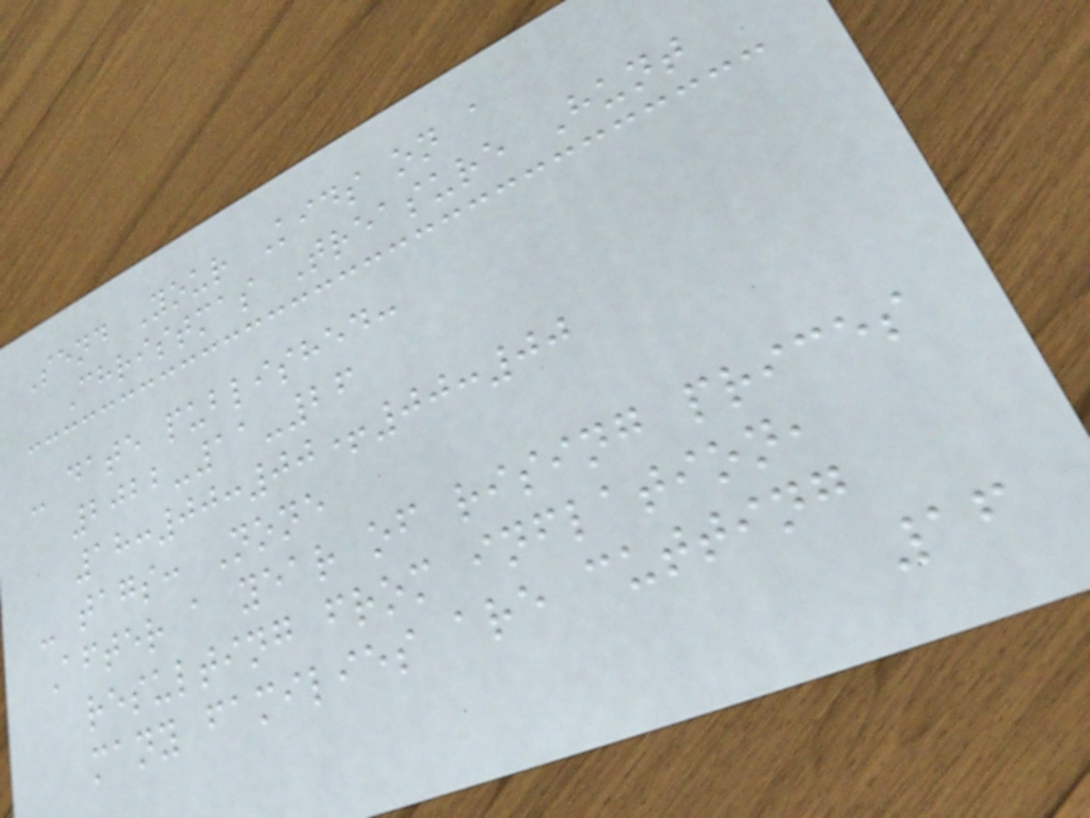Send Your Kids on a
Christmas Treasure Hunt
- date published:
2022-11-26
18:00:00+00:00
- tags: None
After a year of rising prices
resulting from inflation,
many families are cutting
16
